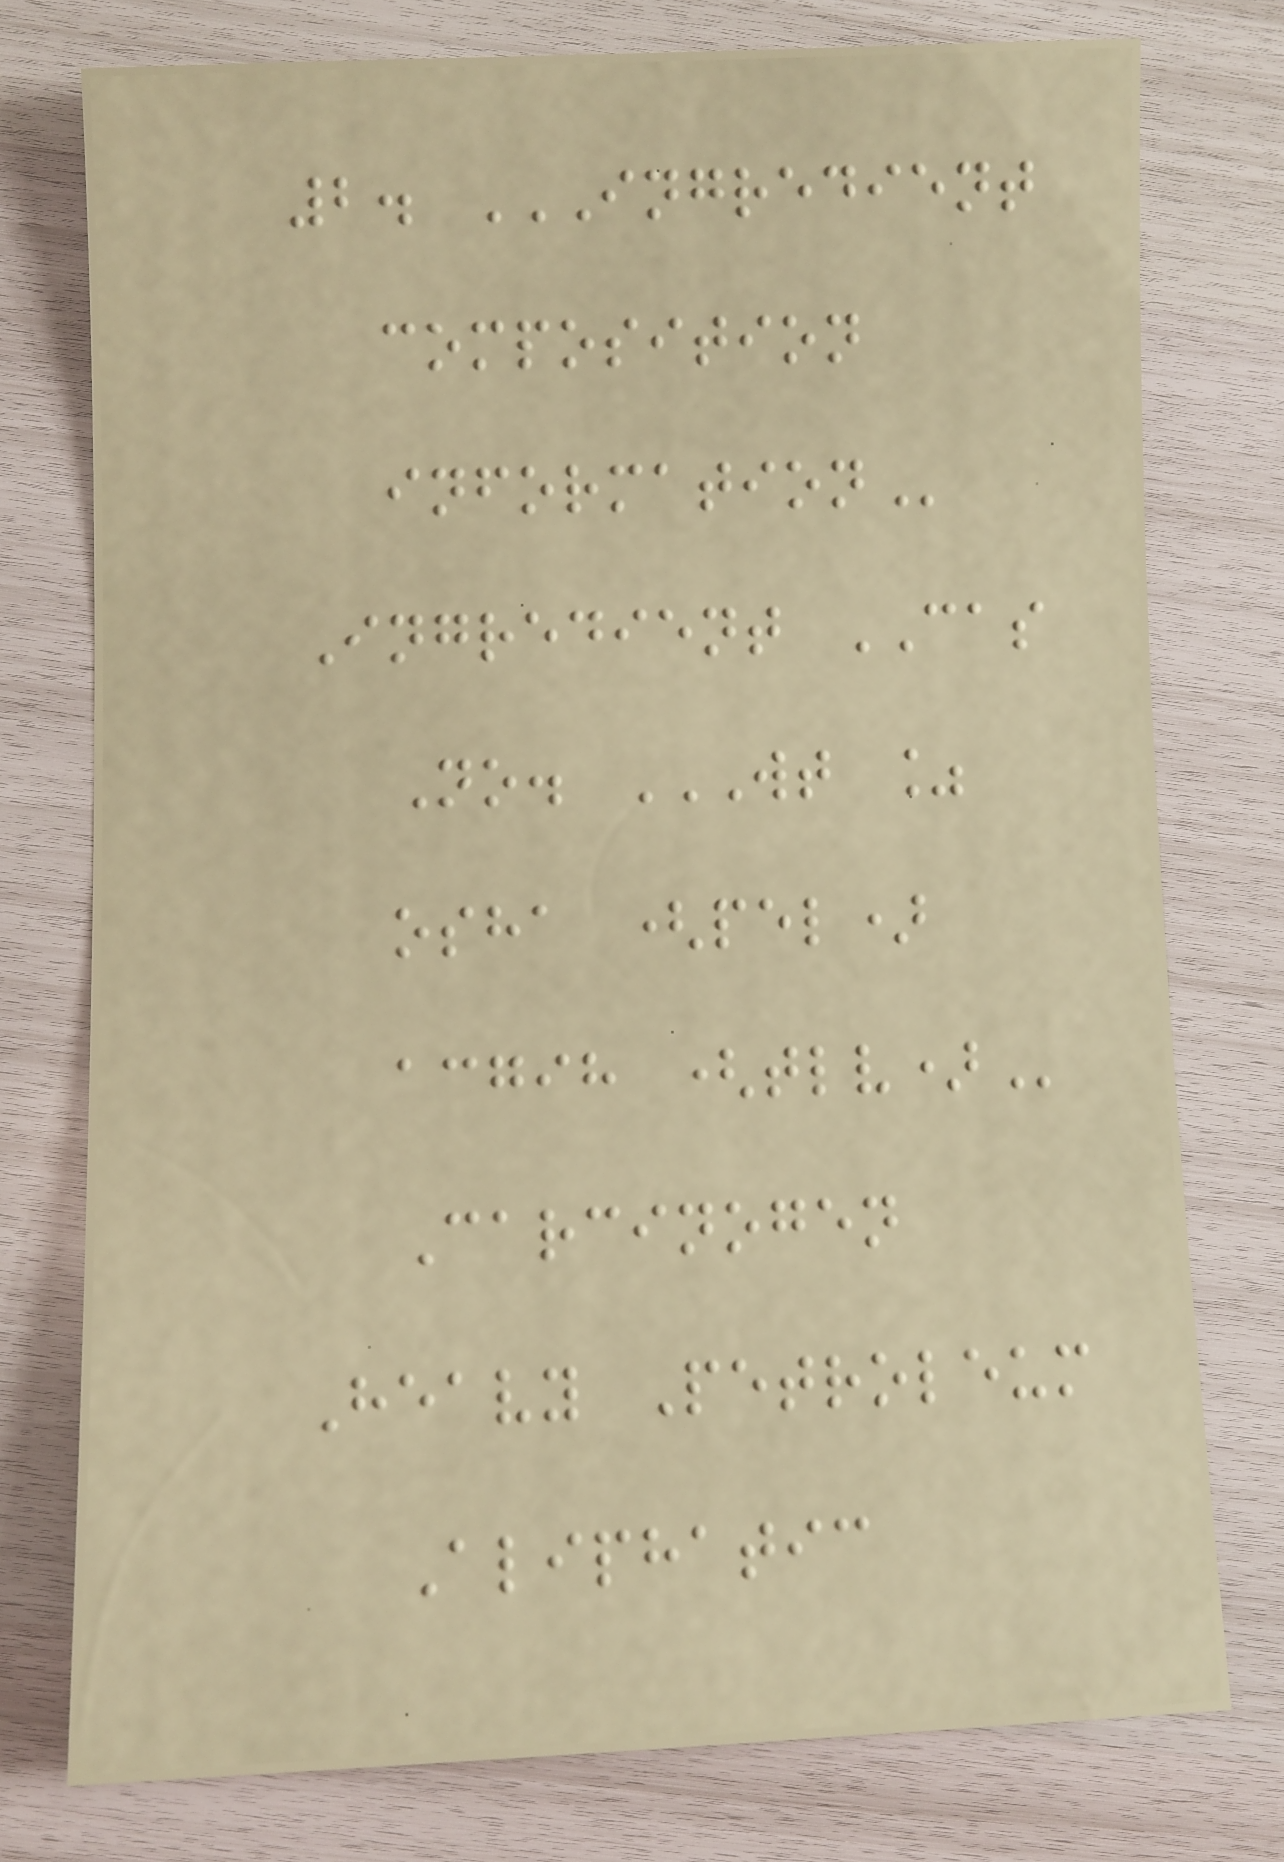2. INGREDIENT
COMPOSITION
INFORMATION
Ingredient CAS
No. WT %
OSHA (PEL)
ACGIH (TLV)
Carcinogen
Heavy Petroleum
Aliphatic
